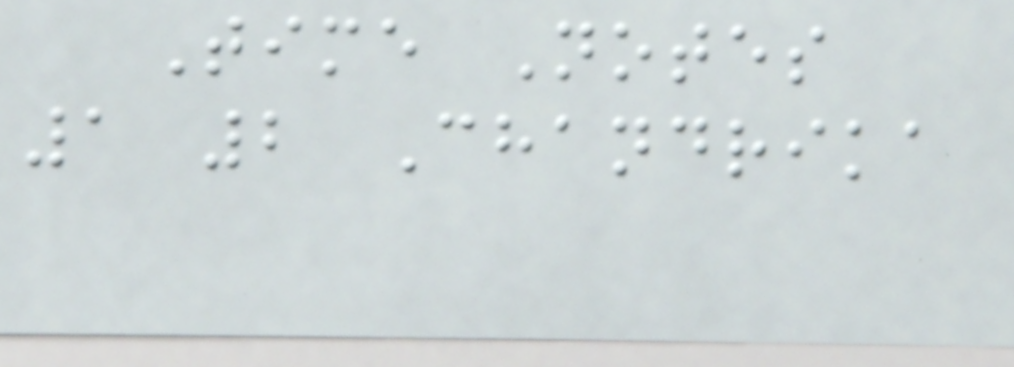Time Notes
1 2 Chandrika
